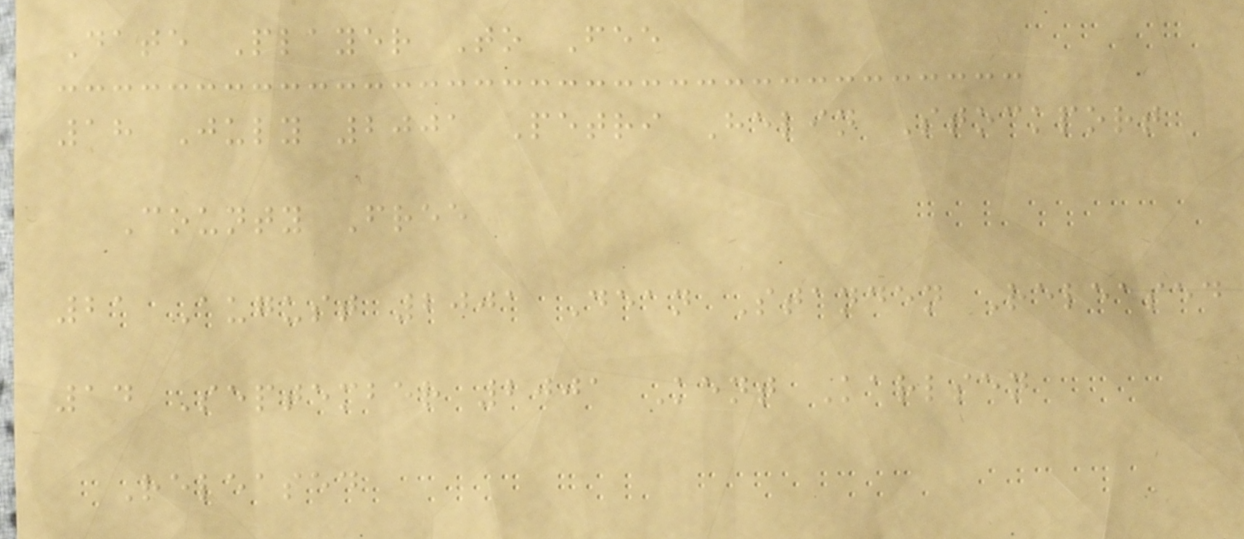Date Player To Fee
18 July 2001 Petri Helin Stockport
County Free
21 August 2001 Dean Standen Released
14 September 2001 Kent Karlsen
Released
